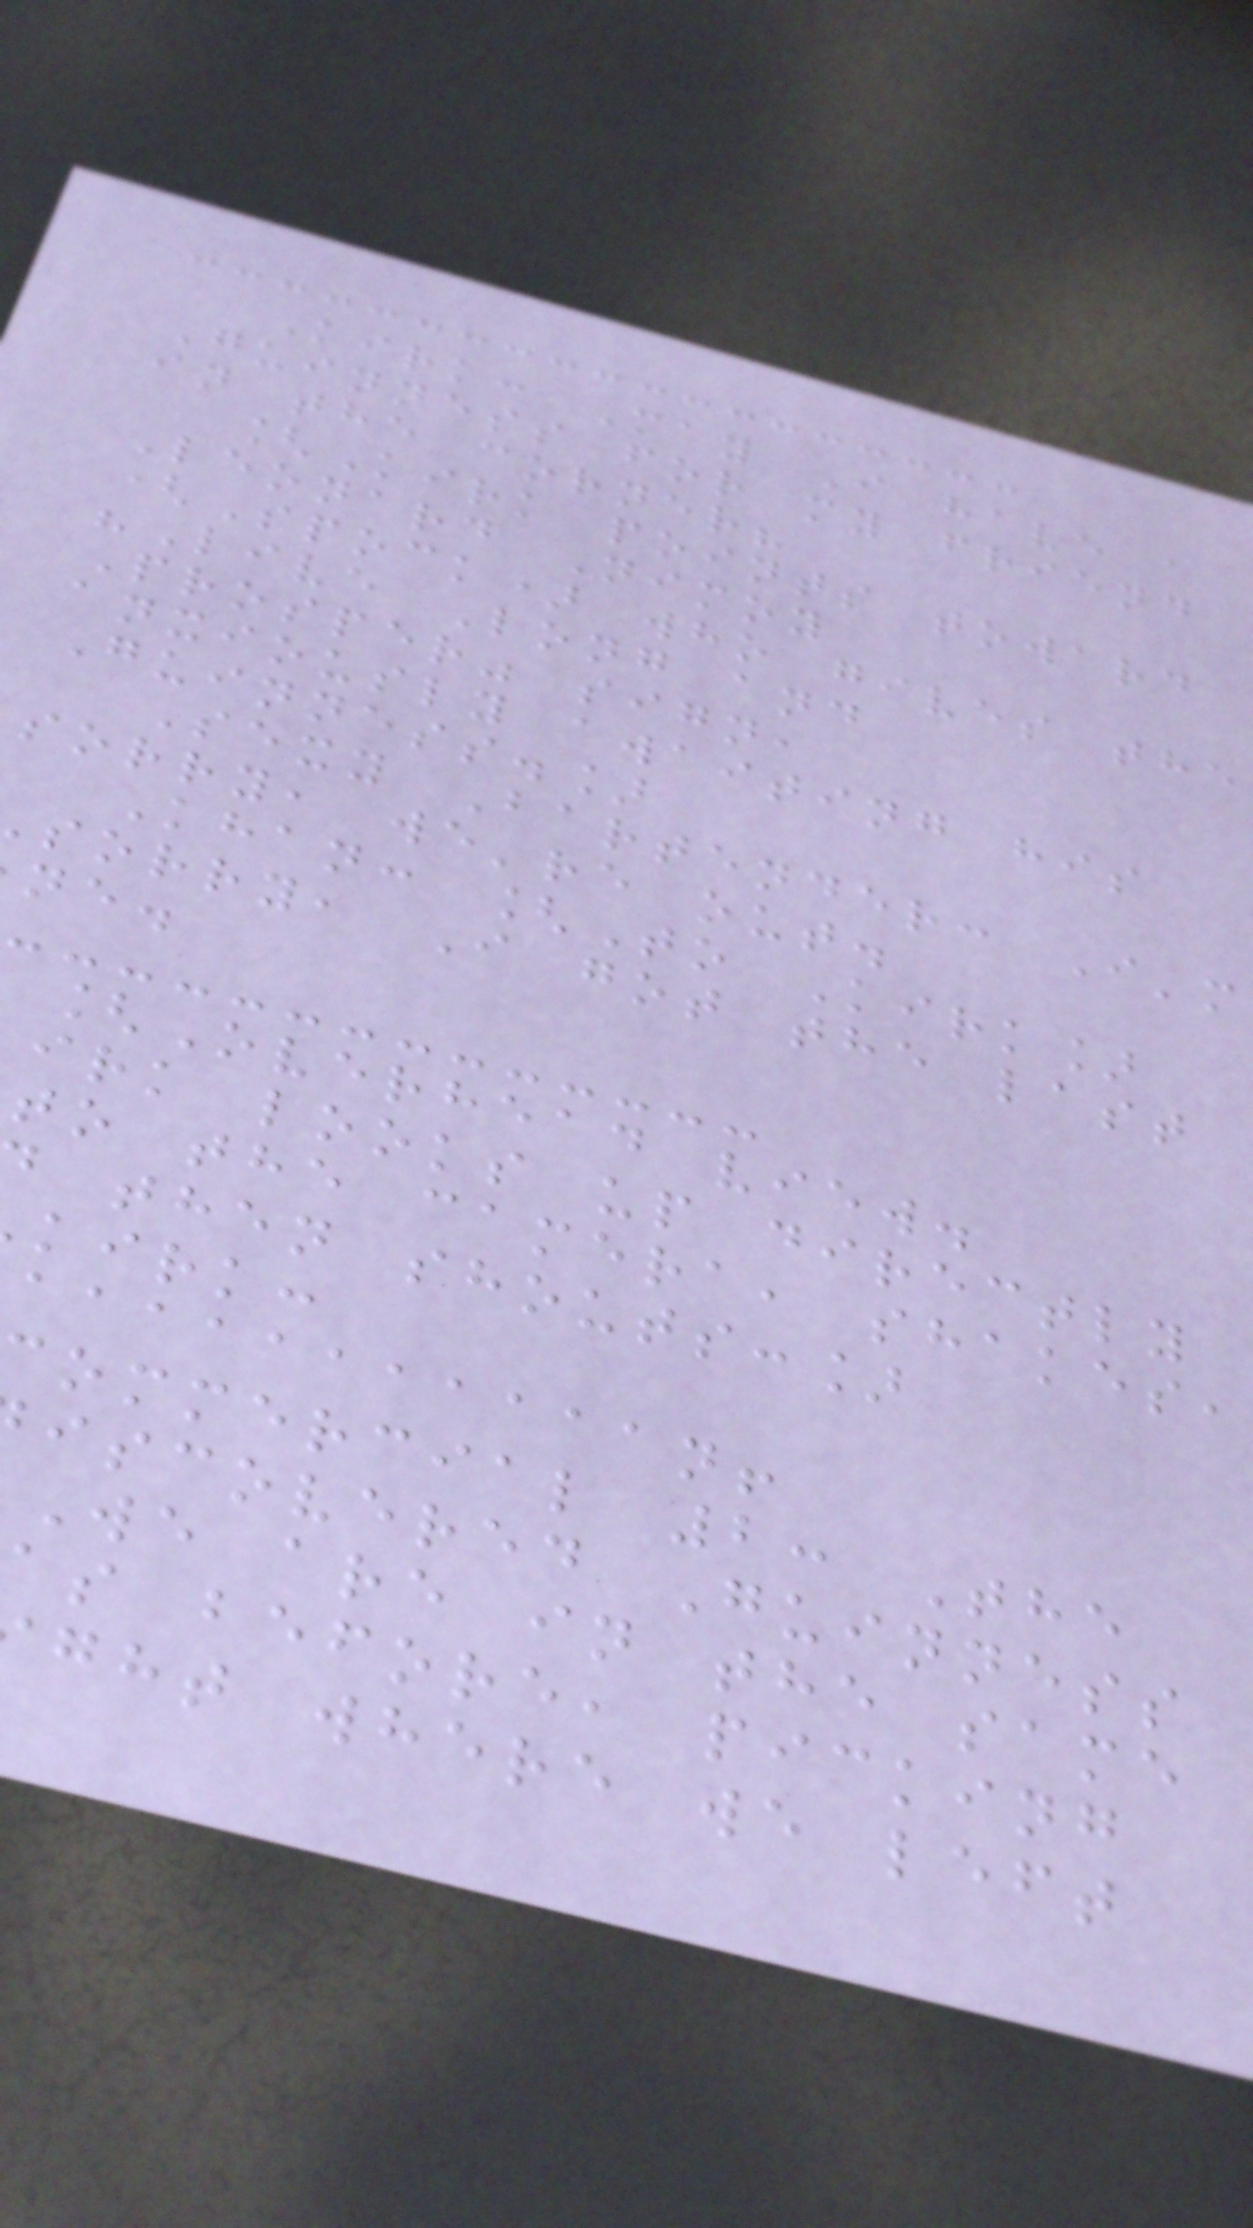Kirk: May I have a
Guinness for my friend
in the corner?
[Kirk points toward
Leonard Nimoy
(Spock) who gives the
"Live Long and
Prosper" sign,
anxiously awaiting his
Guinness.]
Sexy Bartender: I'm
sorry, we're out.
Khan: [To Kirk]
sorry, I got the last
[Overhead view.
irk looks up directly
to the camera, shakes,
then shouts:]
kirk:
aaaaaaaaaaan!
ommercial 2: The
iscovered Guinness
We are in the same
as before, picking
ght where we left
